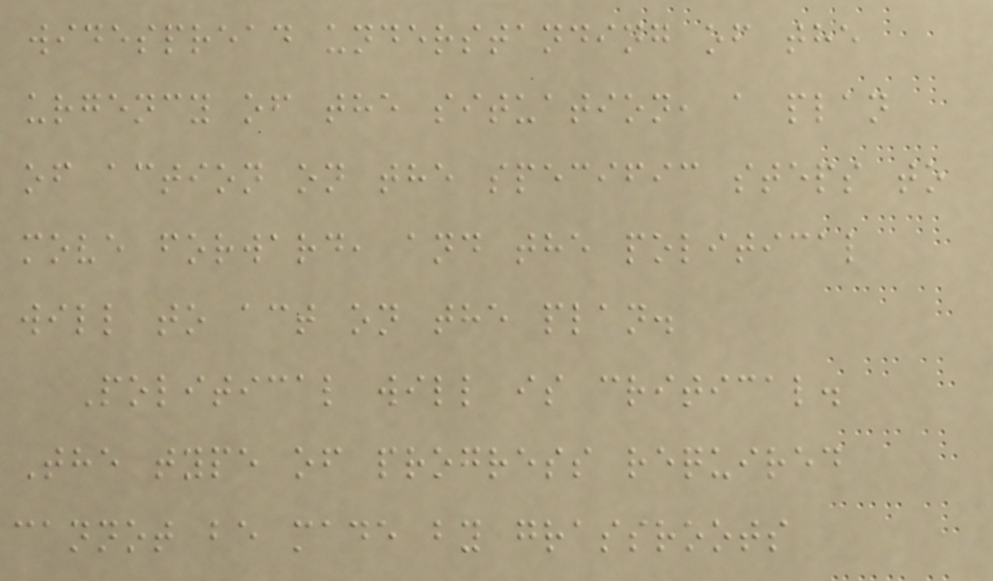widespread understanding of the
urgency of the situation, a plan
of action on the specific steps to
move forward, and the political
will to act on the plan.
Political will is critical.
The type of progress required
cannot be made by grassroots
